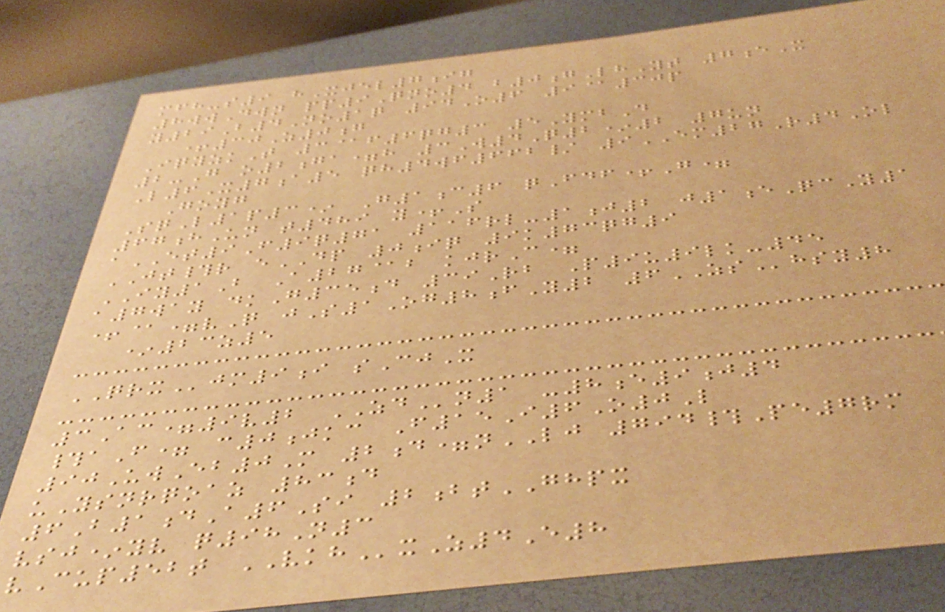mfh-s9 hXjel7ig
8wwDwn pp9Qno4 b0gLhYt 7eX
y29B4No1q 94O6 9@30p
+30Z0g
IqyzkT 3@f6qg3 5YmbD
2-G o2ga=h 3W4Q2*2 7un
L6X7a5 qh4wf662/ 9EM27R4Ol
Goyg
SqL1p3* G1c6 qFdf+G=
67hUn t489 y+S
aET9F9q71 116rl-1j2 j1eQcY1
JT#r eDP 0iq 9k73qg9
IY1B A27@b kjrC=
a7way dkG35d 39Rb P9u9lk-45
+@=vQ jS1Og8fY2 6ZShsy8
*23z5
QRXjm9i sCjX
3Ac=9v2 ZDn1 -8e9j4
#aF= c0jkc F15I6O0L
90UwEb0M 2d=nLJ 794#Pe7rm
uYsnrqoaz 83d
6B1dA6Si 2btGHPX
vsj*yv q98N3
vCup52t VKHxZ4E8
